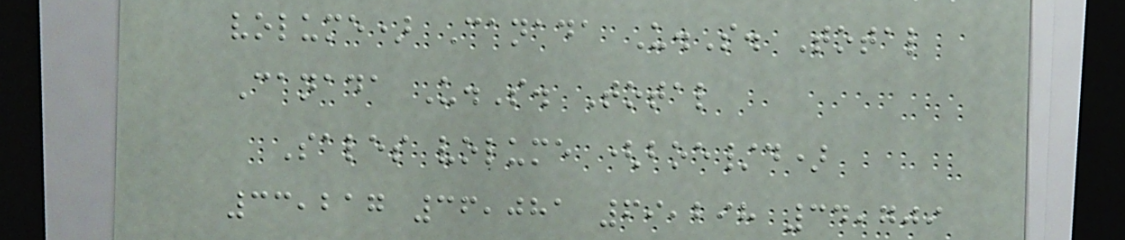volume) Canada U.S. Total
Canada U.S. Total
Sales volume (boe/d)
33,217 36,081 69,298 34,709
